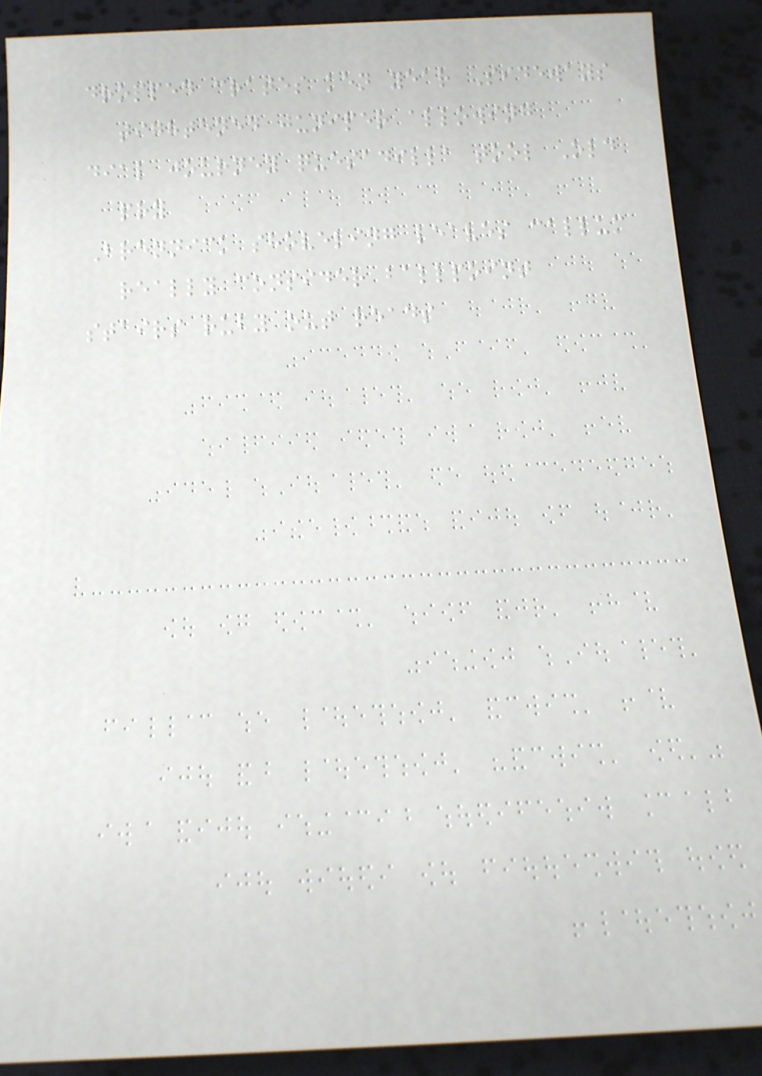dropped crates ken year Sideways
tightened juniper allowing
dial journey quesadilla tool Old
pry
Brennick shoveling leaves callum
really consider ballpoint
stairs ruby out reads
